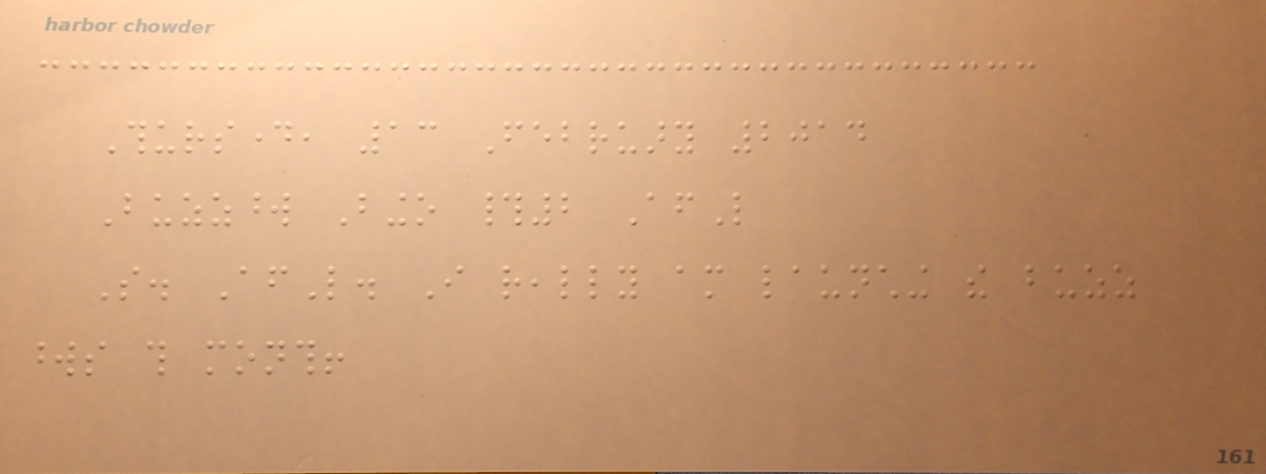Thursday, 13 February 2014
Buzzword Bingo #2 AfL
So. AfL. I really am launching the buzz
words this month!
